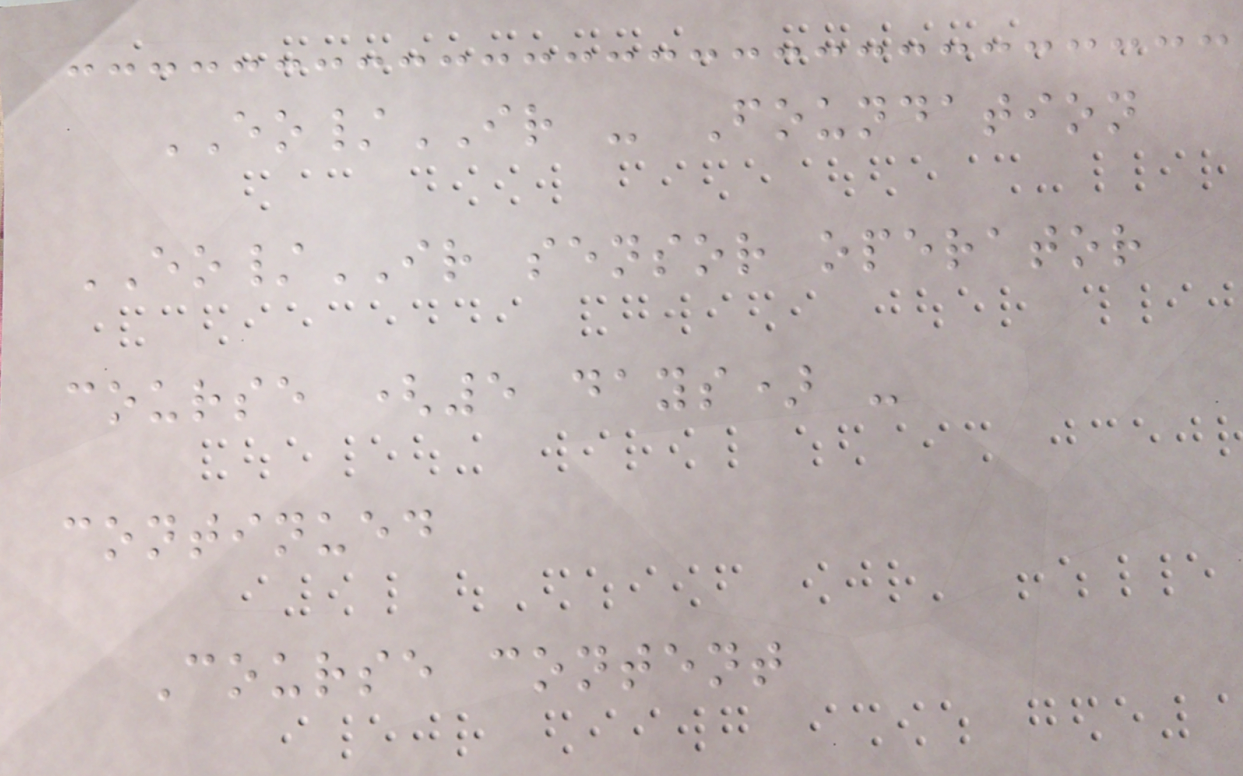EO/IR - Foundation
EO/IR sensor operator
course (5 days) -
continued
Course content
